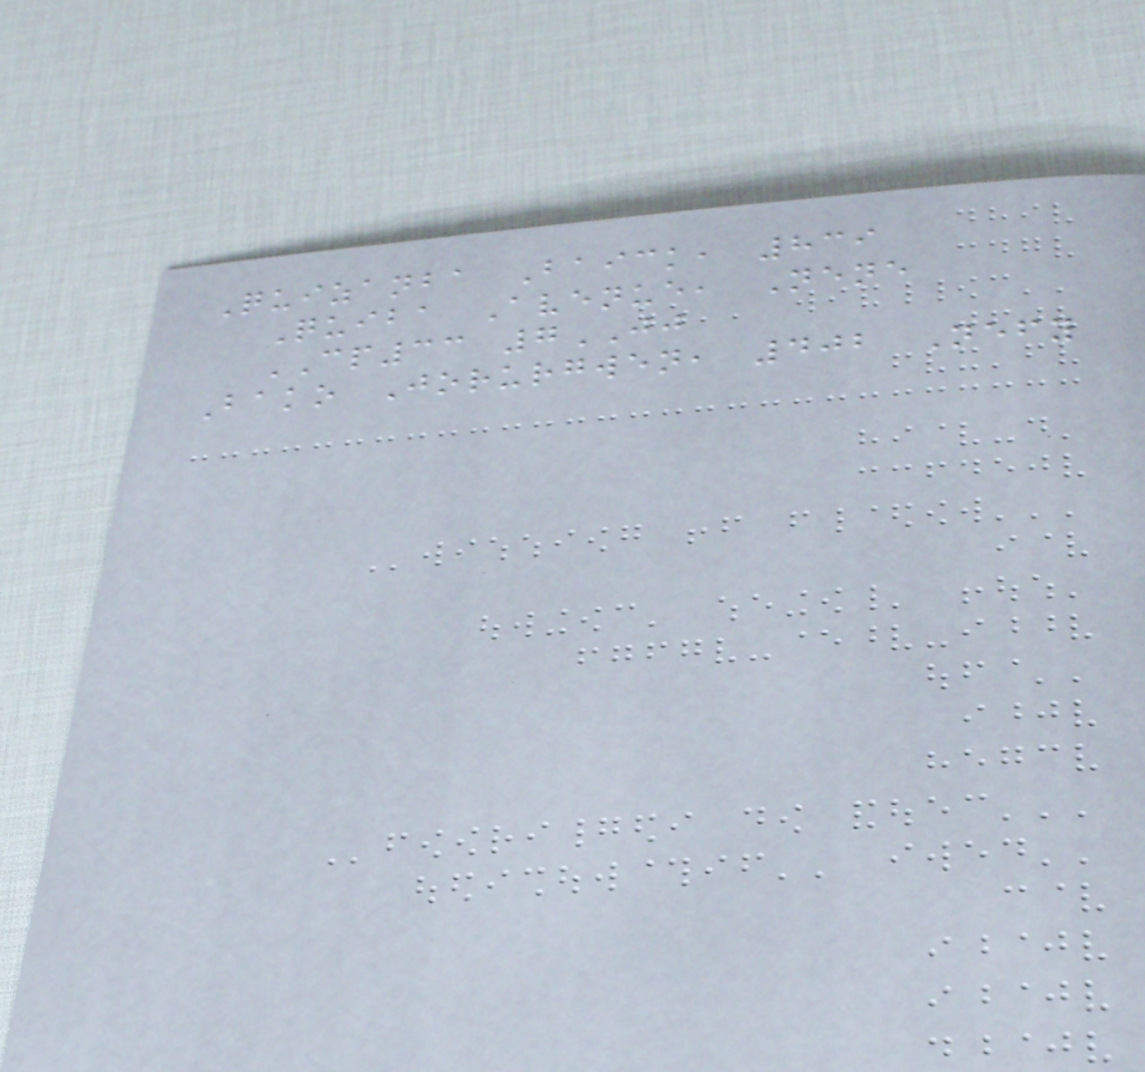Quizanba Baick, 839
Quiba Avenue, Nene
CP33 7JJ
Bako Jorurgwen, 402 Nefy
